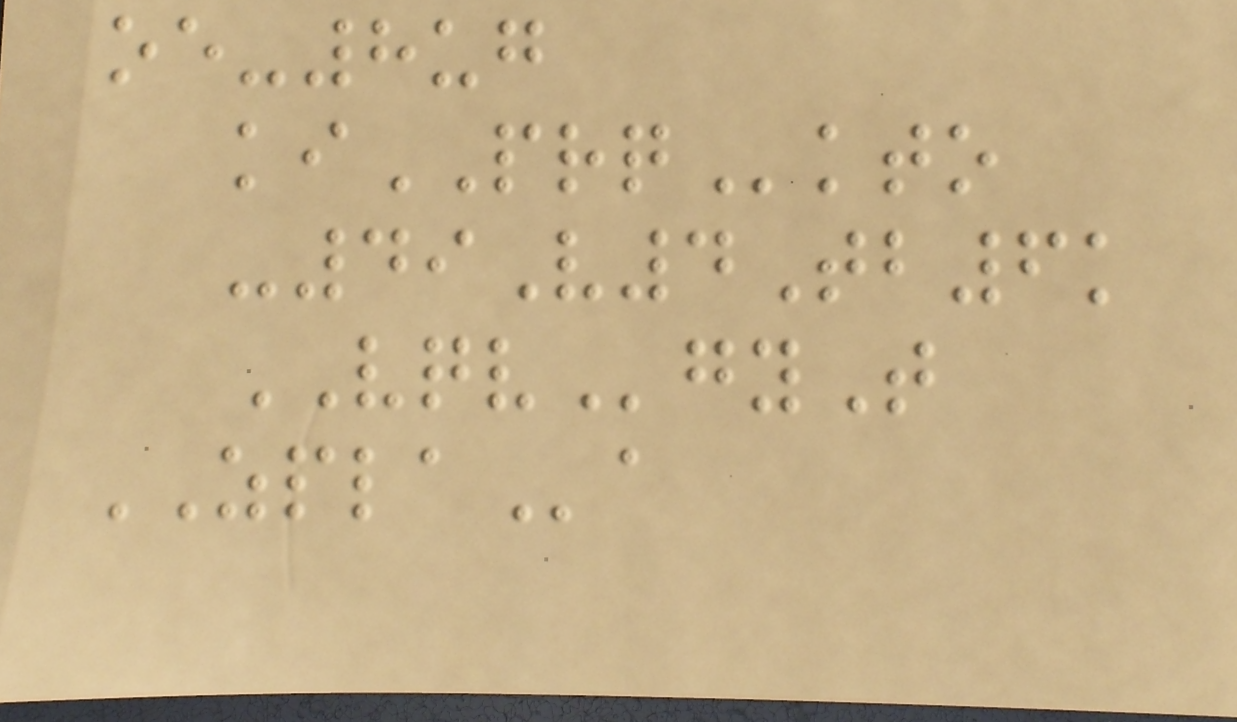oe-8ug
kiPRQkto
-49V4Tb6k
VQVgyT
ZPLAa
